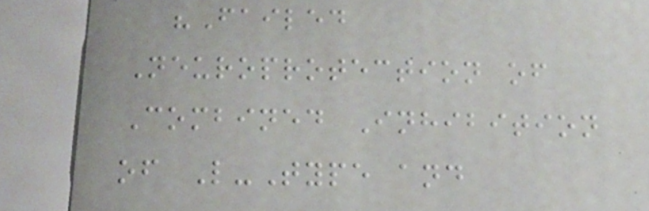"Failed
Neuroprotection of
Combined Inhibition
of L-Type and
